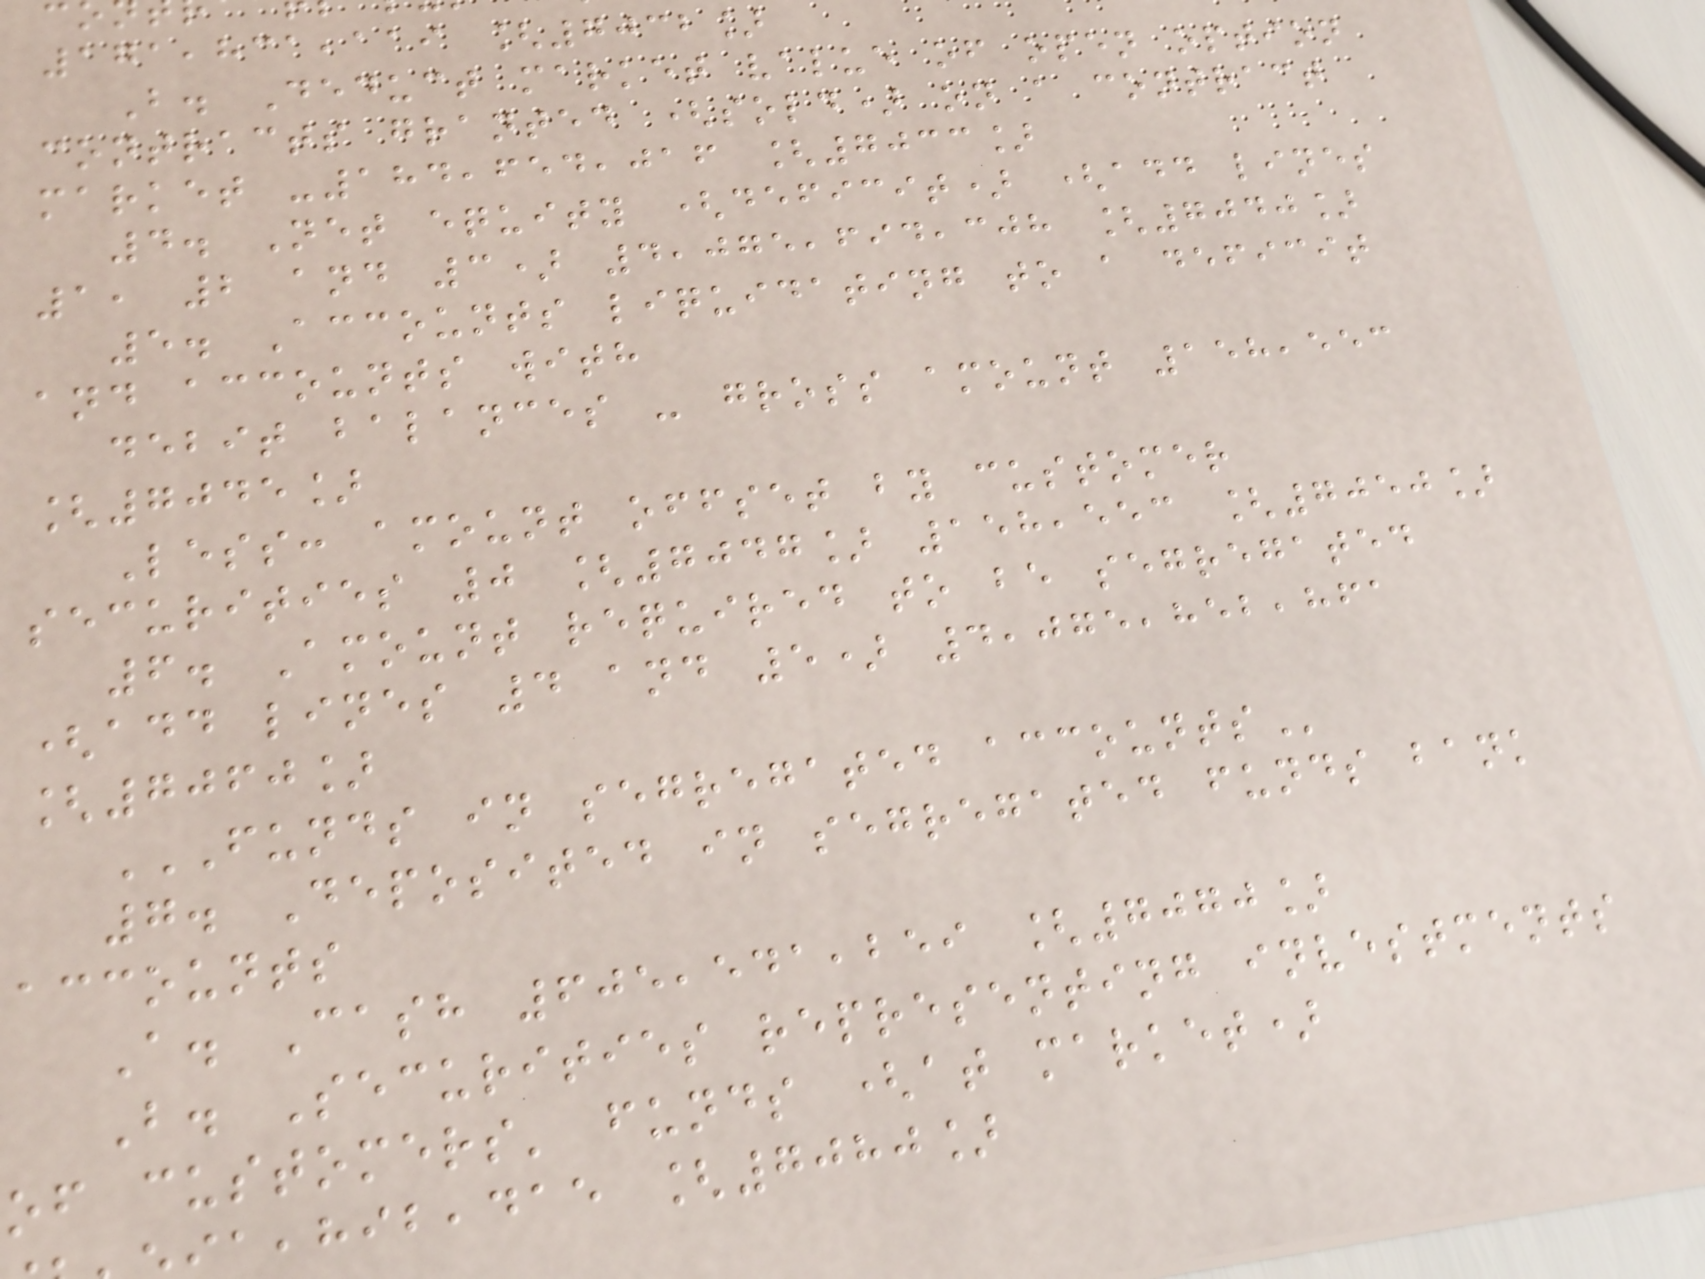171,831,119 [7032]
B. Deduct market value of open option
contracts granted (sold) on a contract
market -184,654,016 [7033]
4. Net equity (deficit) (add lines
1, 2 and 3) 4,075,694,308 [7040]
5. Accounts liquidating to a deficit
and accounts with
debit balances - gross amount 158,553
[7045]
Less: amount offset by customer
securities 0 [7047] 158,553 [7050]
6. Amount required to be segregated
(add lines 4 and 5) 4,075,852,861
[7060]
FUNDS IN SEGREGATED ACCOUNTS
7. Deposited in segregated funds bank
accounts
A. Cash 605,541,259 [7070]
B. Securities representing investments
of customers' funds (at market)
,dae [7080]
